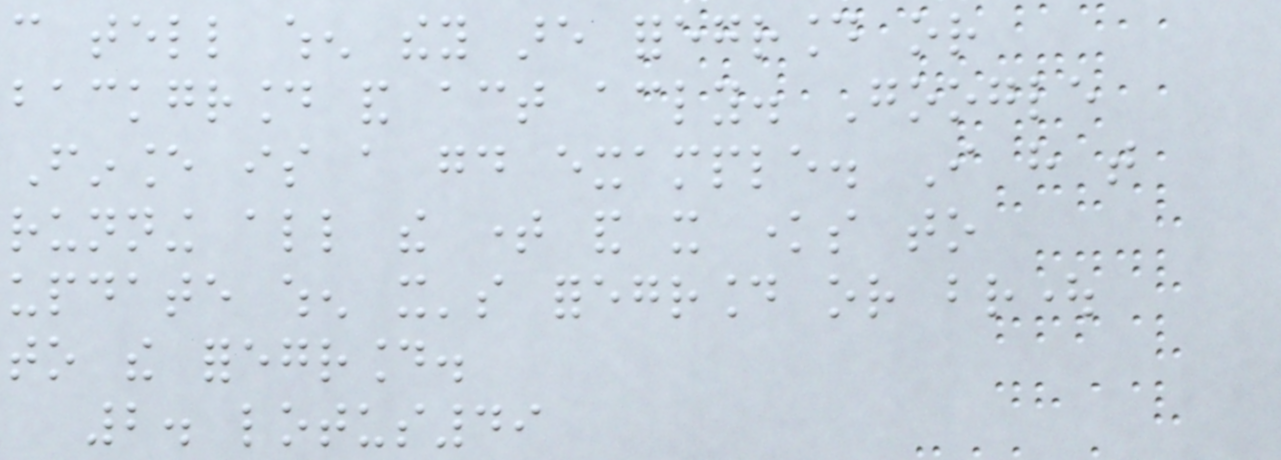can tell when they are foreground or
background and act accordingly. Google
Finance is a good example. I have that
running all the time and it knows to
update when it's foreground or brought
to the foreground.
2. lotus49
